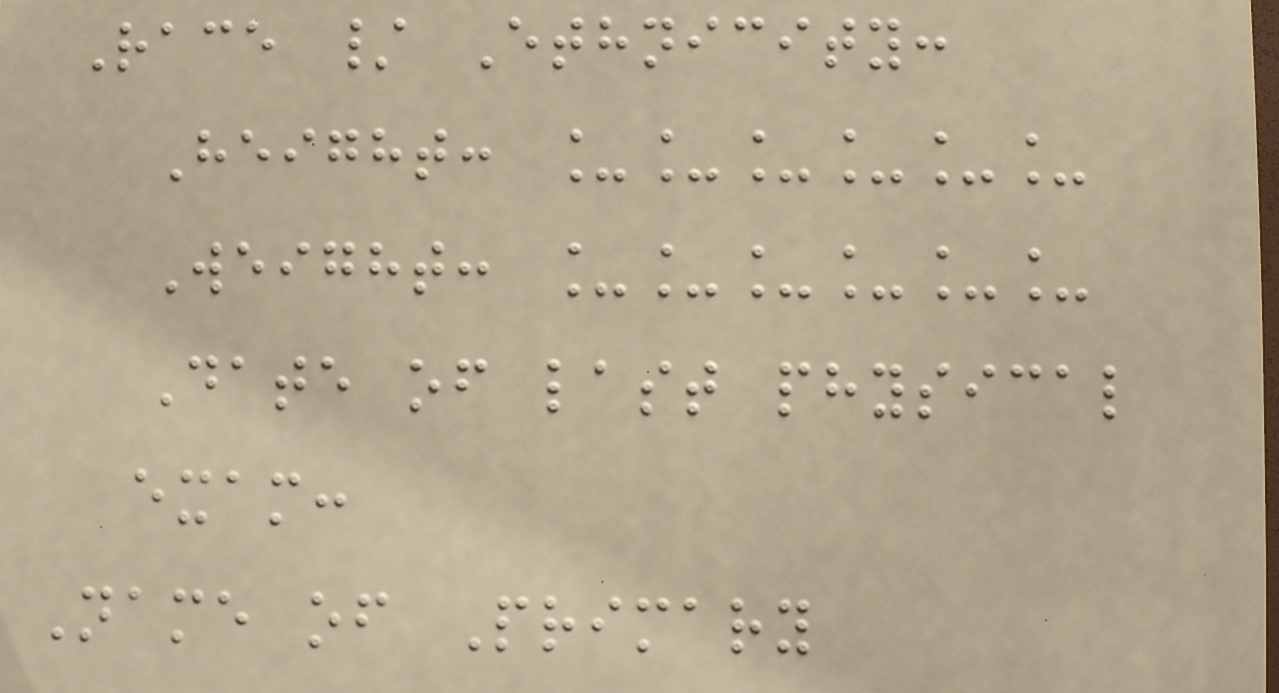Race / Ethnicity:
Height: ______
Weight: ______
Date of last physical
exam:
Name of Primary
